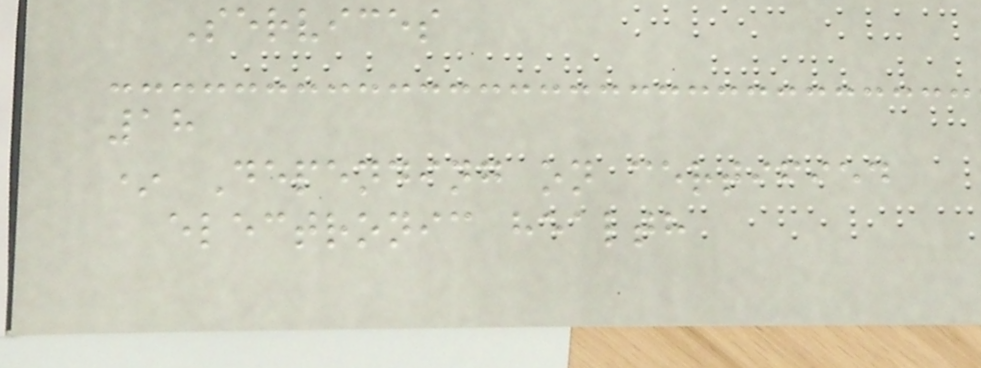Services
18
* Depending on certified
electronic health
